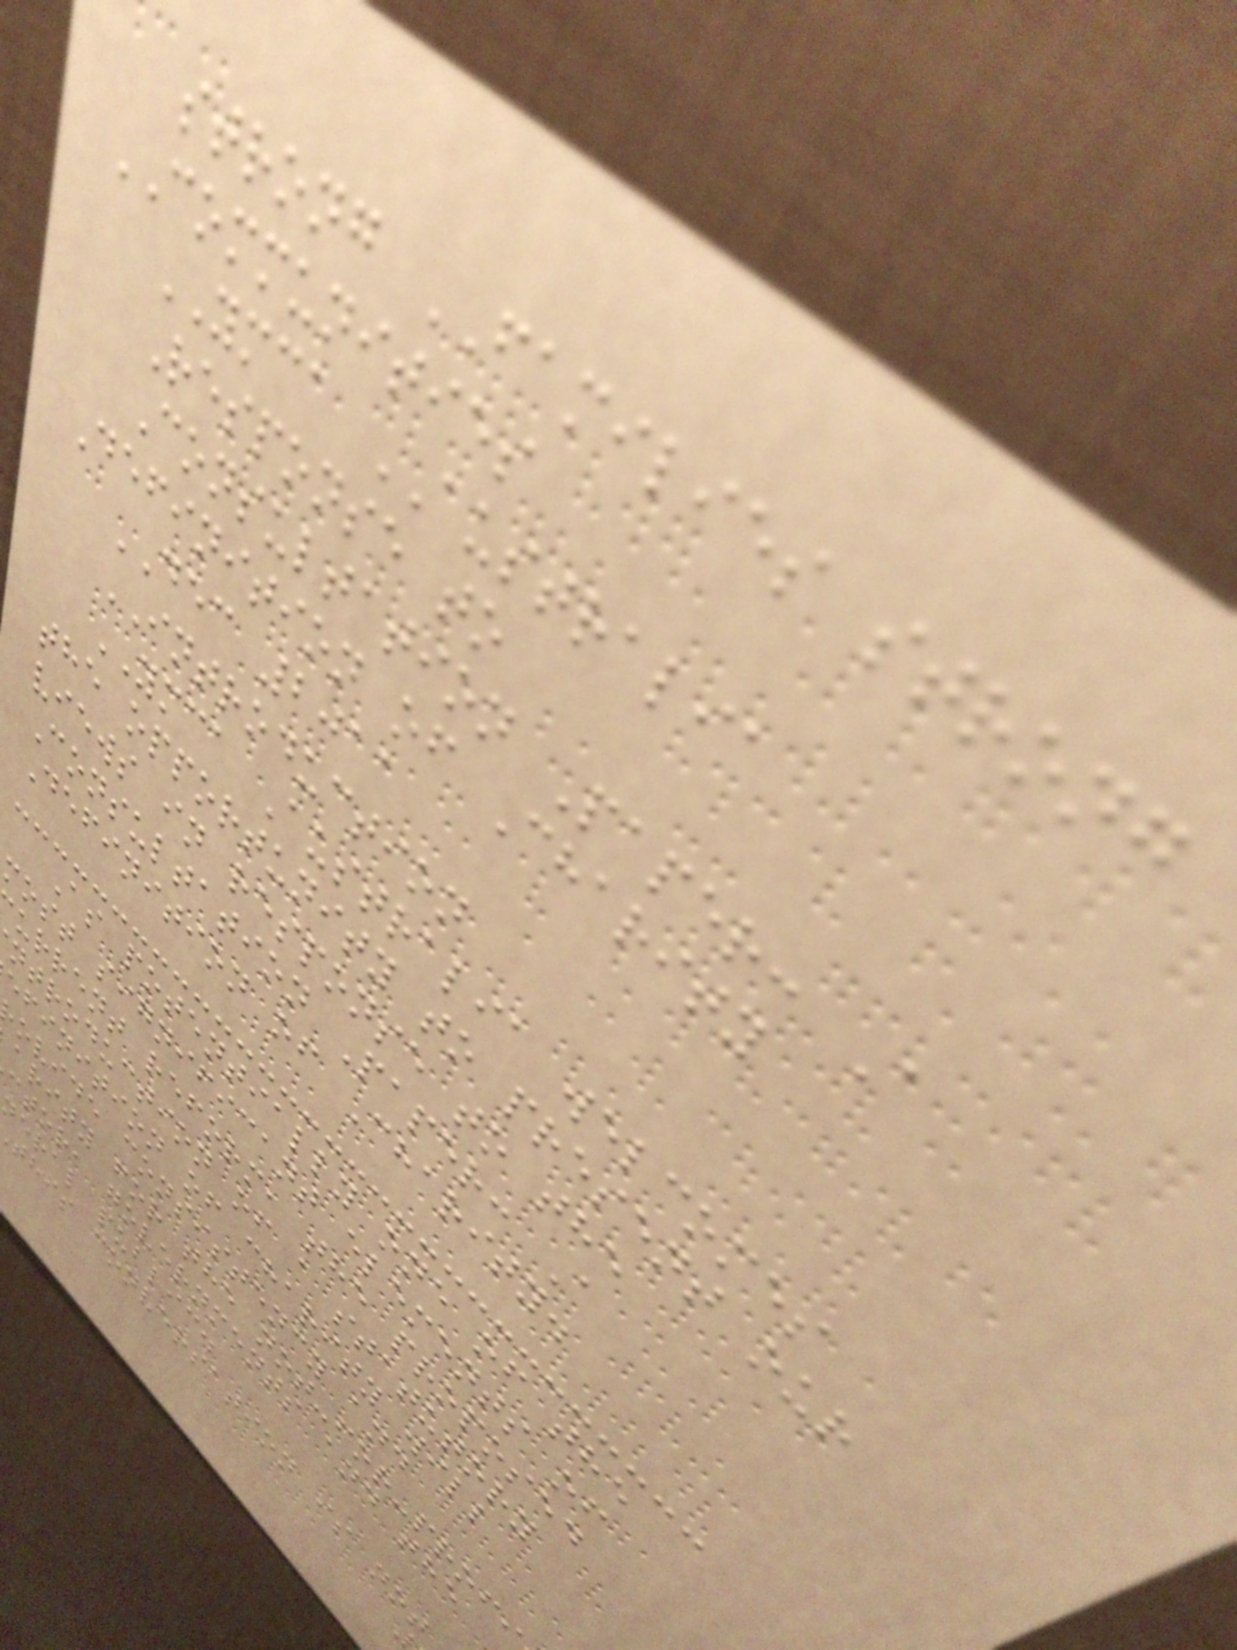strong FAMILIES strong
COMMUNITIES
YMCA AUSTRALIA
Response to
Consultation Paper: A
Definition of Charity
DEC 2011
INTRODUCTION
YMCA Australia welcomes
the opportunity to present our
views in response to the
Consultation Paper: A
Definition of Charity.
As potentially one of the
most significant elements of
urrent reform, the proposed
ntroduction of a statutory
efinition of charity will
ovide consistency and
arity for the not-for-profi
ctor, governments and the
eral public.
this conversation is not
